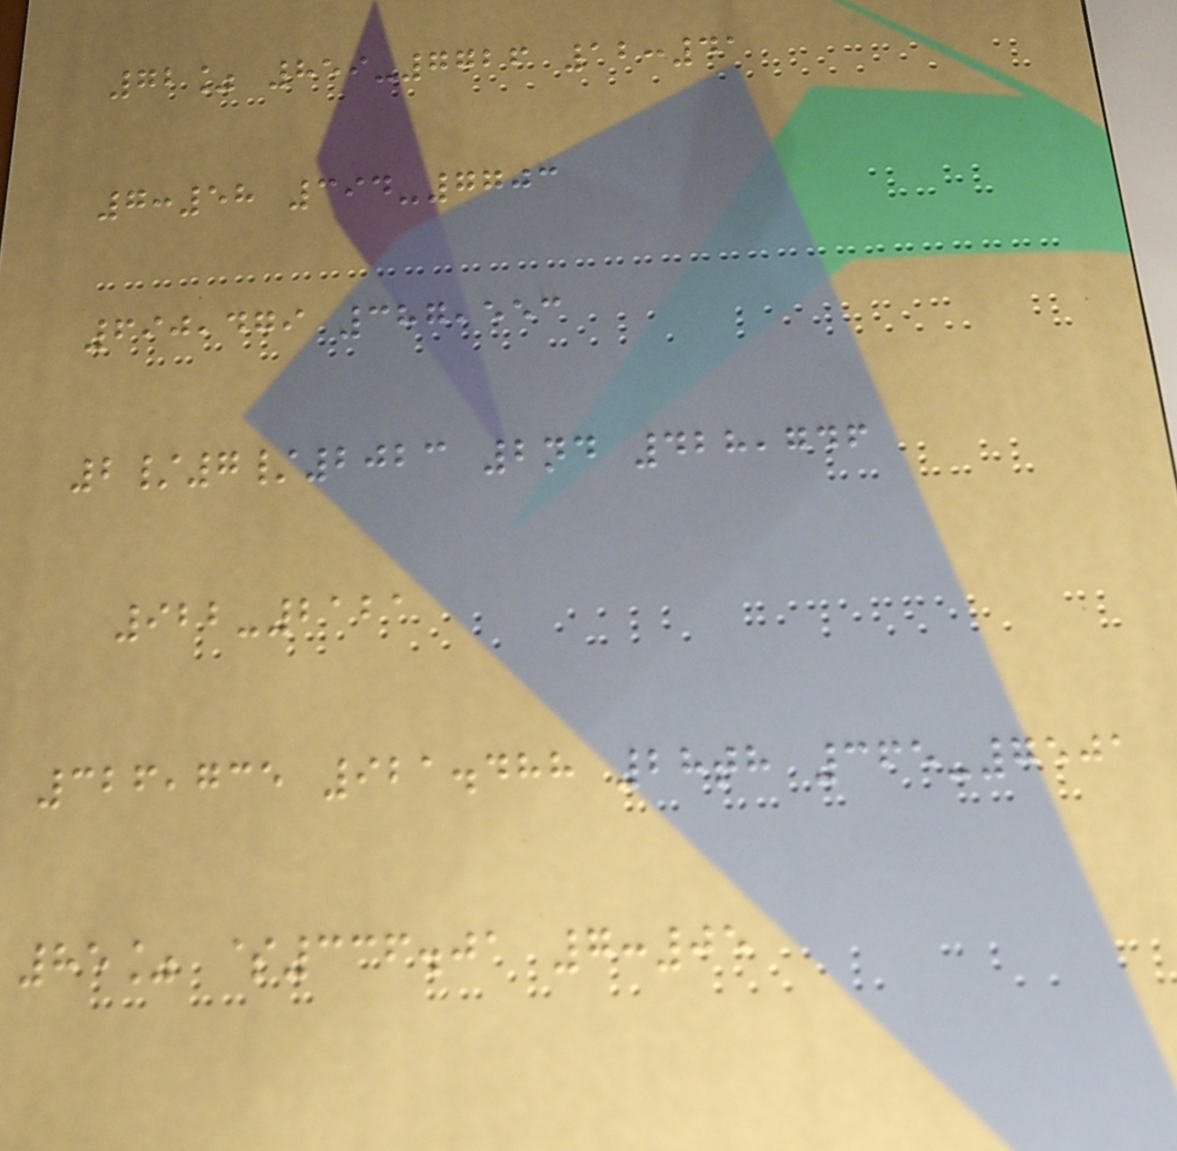72% 859-7726 12:41
7:58 394-7703
690,479 387,553
2/7/2023 2nd 428,746
922-2121
326,735 921.488 28th 365-7501
85% $336.01 7:05
